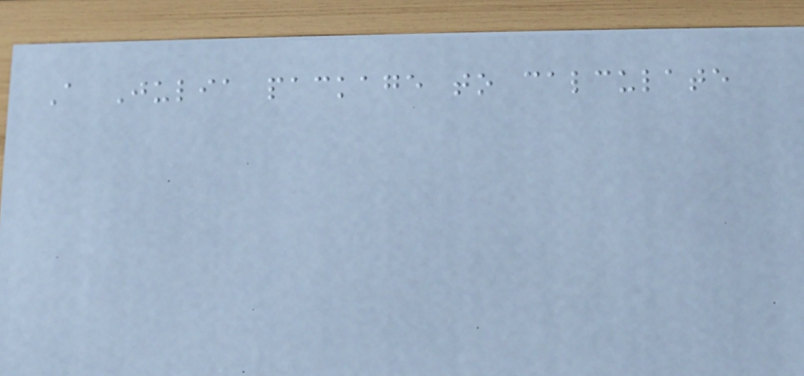A Julia package to calculate
